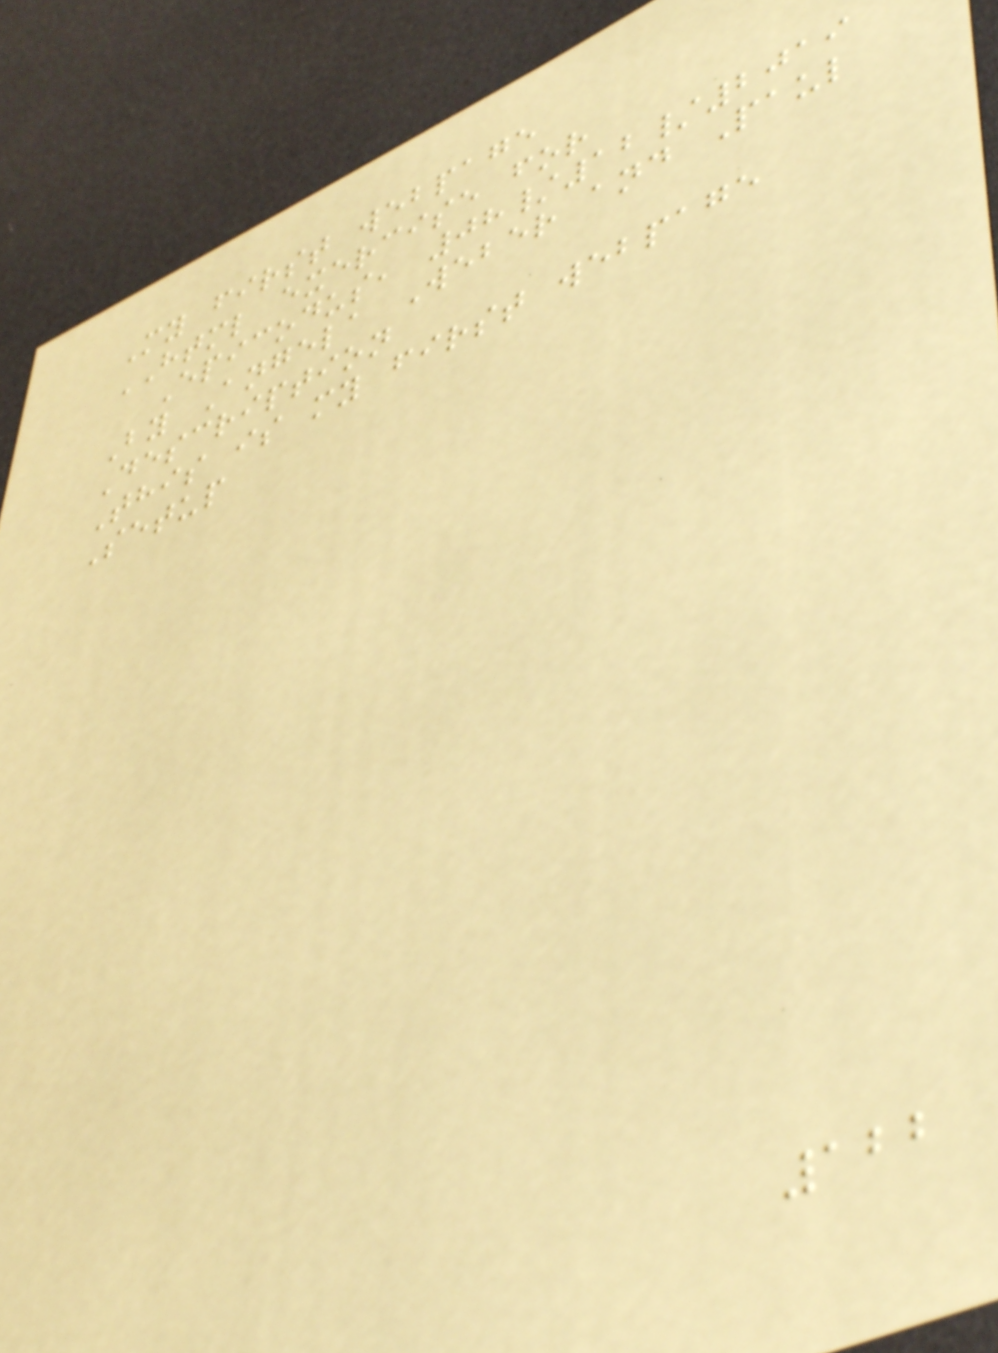My first webpage
HTML exercise for
Epicodus, 08/12/2019
By Angela Weber and Paul
Description
This is my first webpage
Setup
122
